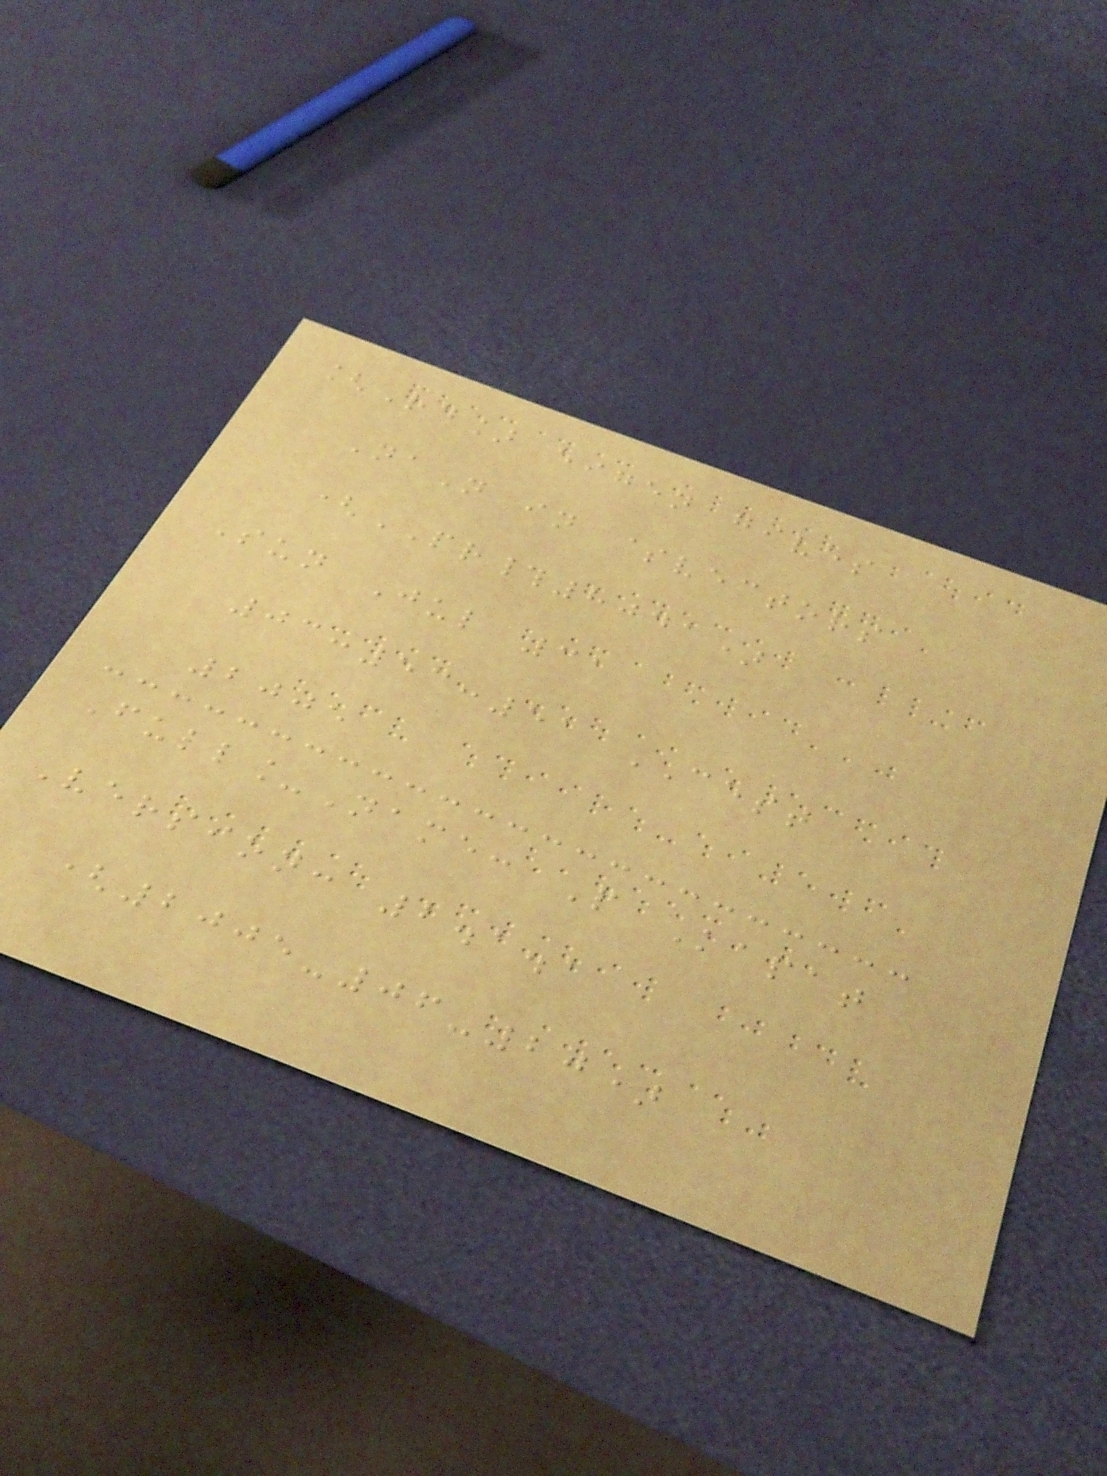[Rd] eigen gives
NaN in $vectors
(PR#8041)
Sun Jul 31
03:53:51 CEST
2005
Full_Name: P Kapat
Version: 2.1.1
(2005-06-20)
